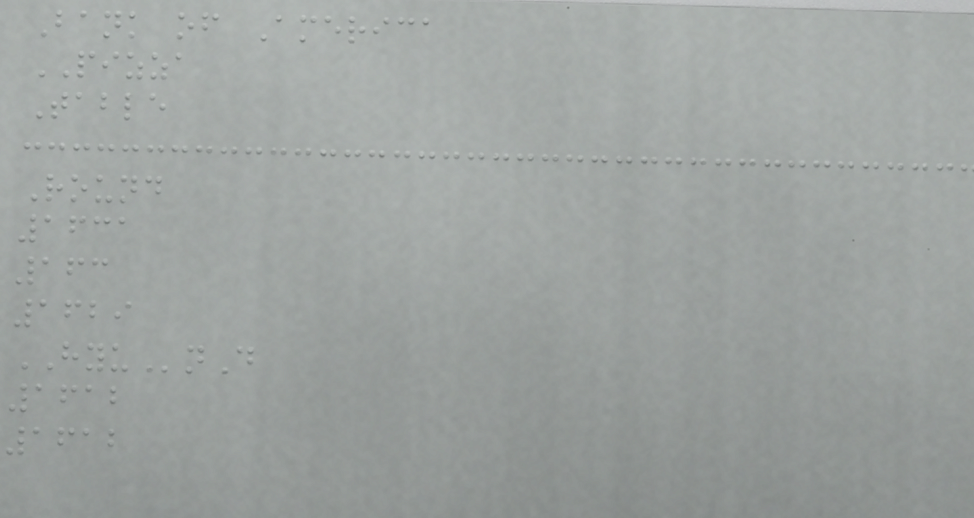Bank of America
PIZZA
Table
Round
1631
163
1629
HYUnD
1612
1612
